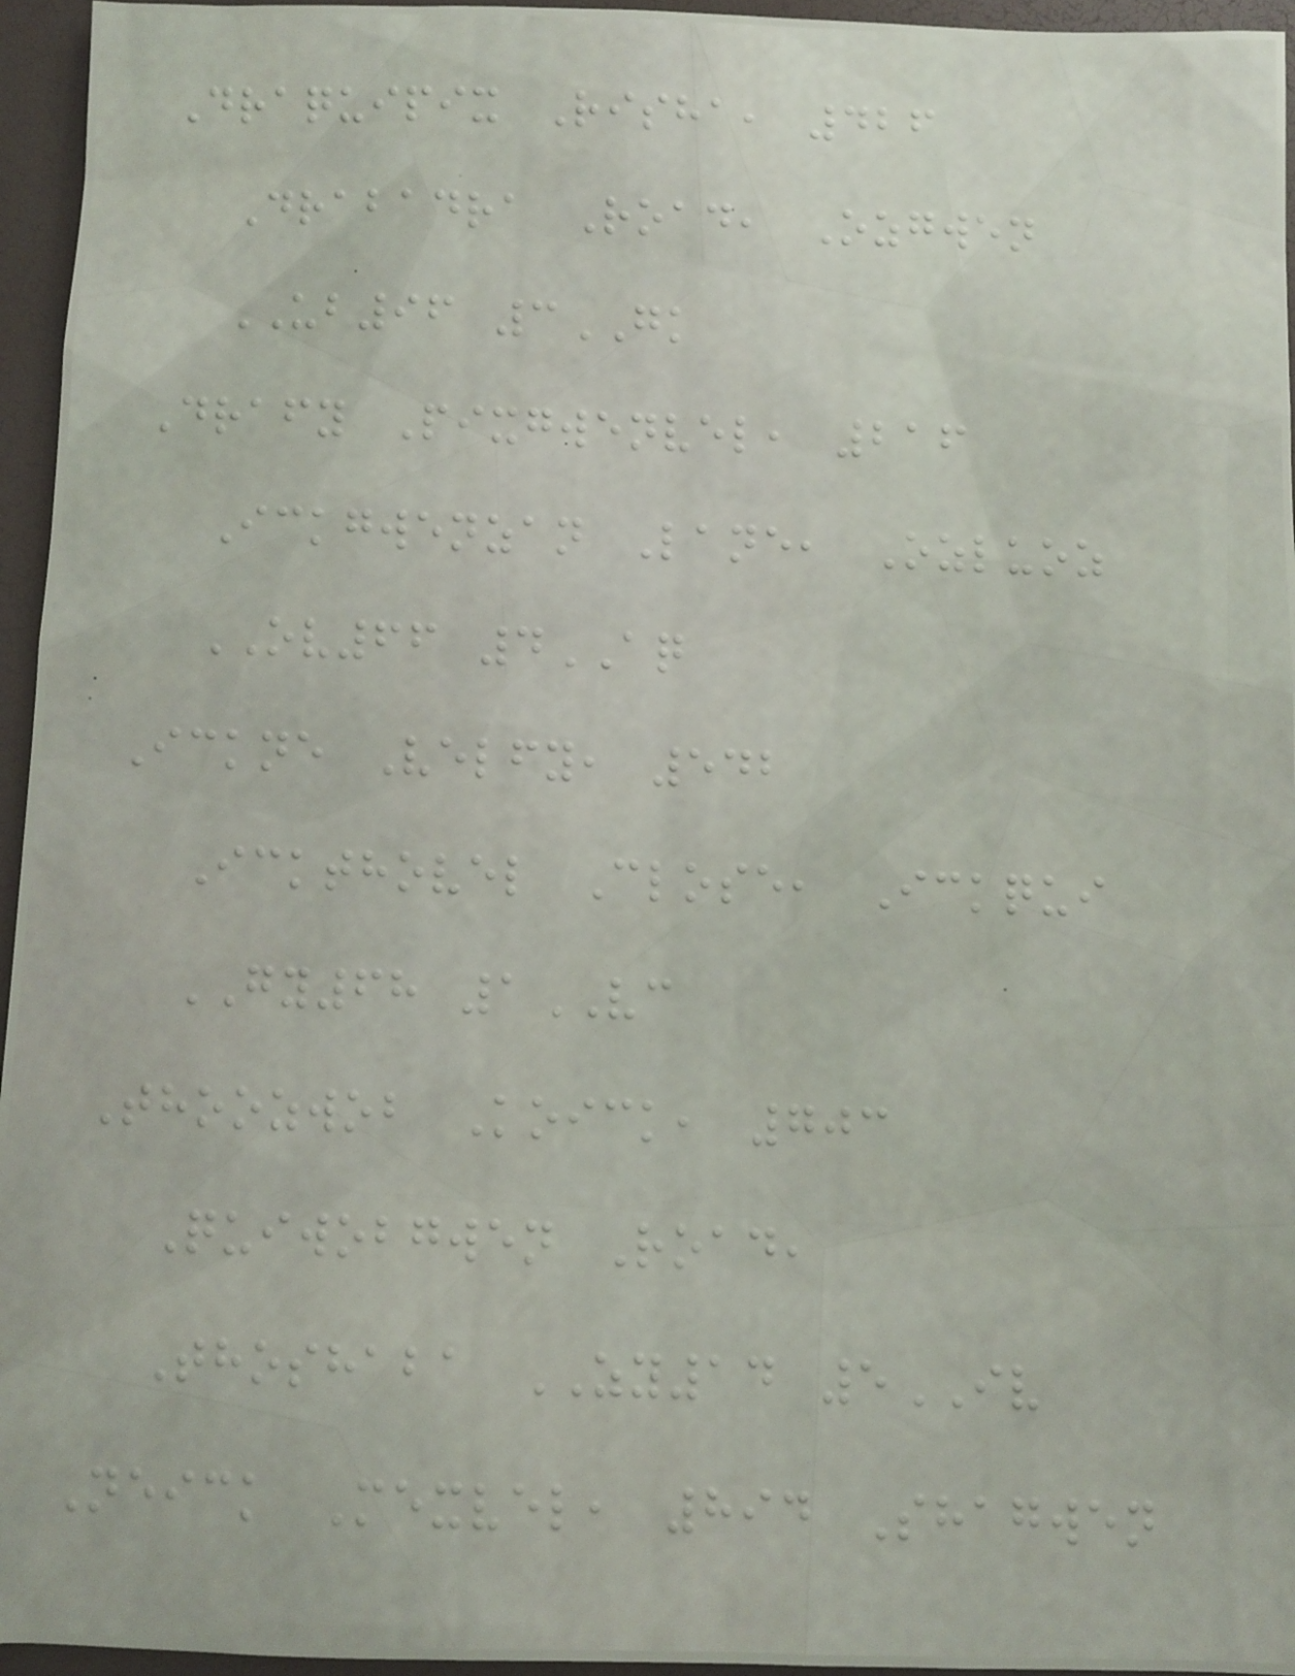Draquipix Risha, 426
Drabadra Road, Ozgwen
UB96 3GK
Drafy Pixgwenvel, 216
Ickgwenzan Lane, Ozluoz
OV66 4AQ
Ickne Velfy, 542
Ickthovel Close, Ickqui
GY68 1VC
Thoozwob Koick, 703
Quiwobgwen Road,
Thoshaba ZY14 5IV
Neick Mexvel, 894 Shagwen
